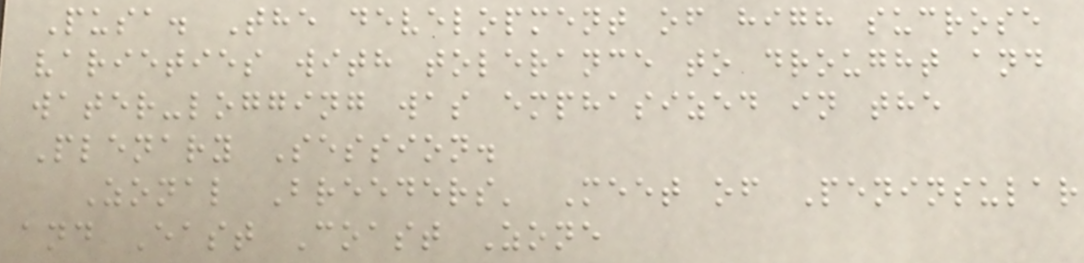Pusa. The development of high sucrose
varieties with tolerance to drought and
water-logging was emphasized in the
Plenary Session.
Zonal Breeders' Meet of Peninsular
and East Coast Zone
